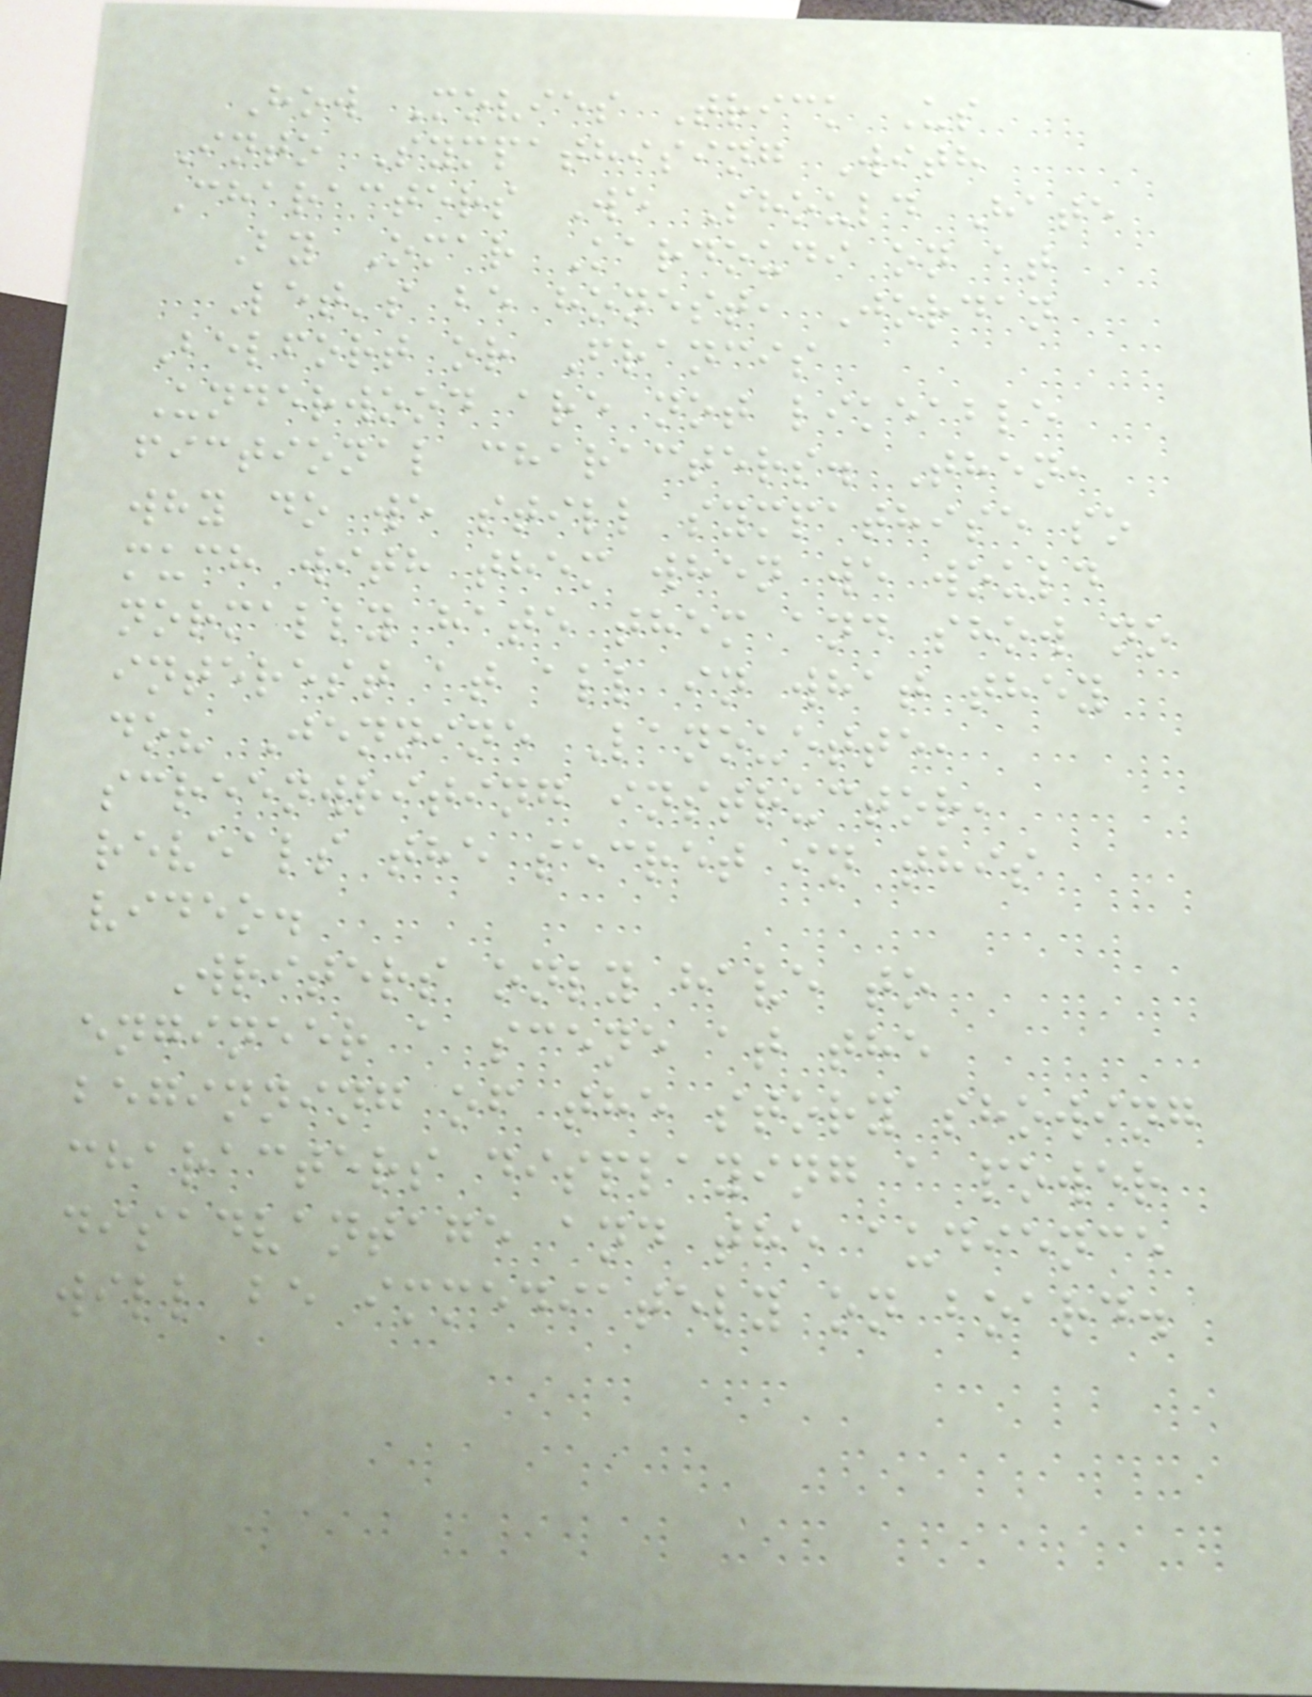How Movies Trick Us
Into Sympathising With
Characters We Should Hate
By Omar Kardoudi on at
Let's be honest, Jordan
Belfort or Francis
Underwood are not likeable
fictional characters. Then,
why do we still sympathise so
much with them when we would
normally hate them and show no
interest at all in what they
do? Jennine Lanouette,
screenwriting instructor,
reveals the secret in this
video.
Writers only have to
engineer a scene at the
beginning of the story showing
characters displaying a power
disadvantage and the audience
will be immediately on board.
